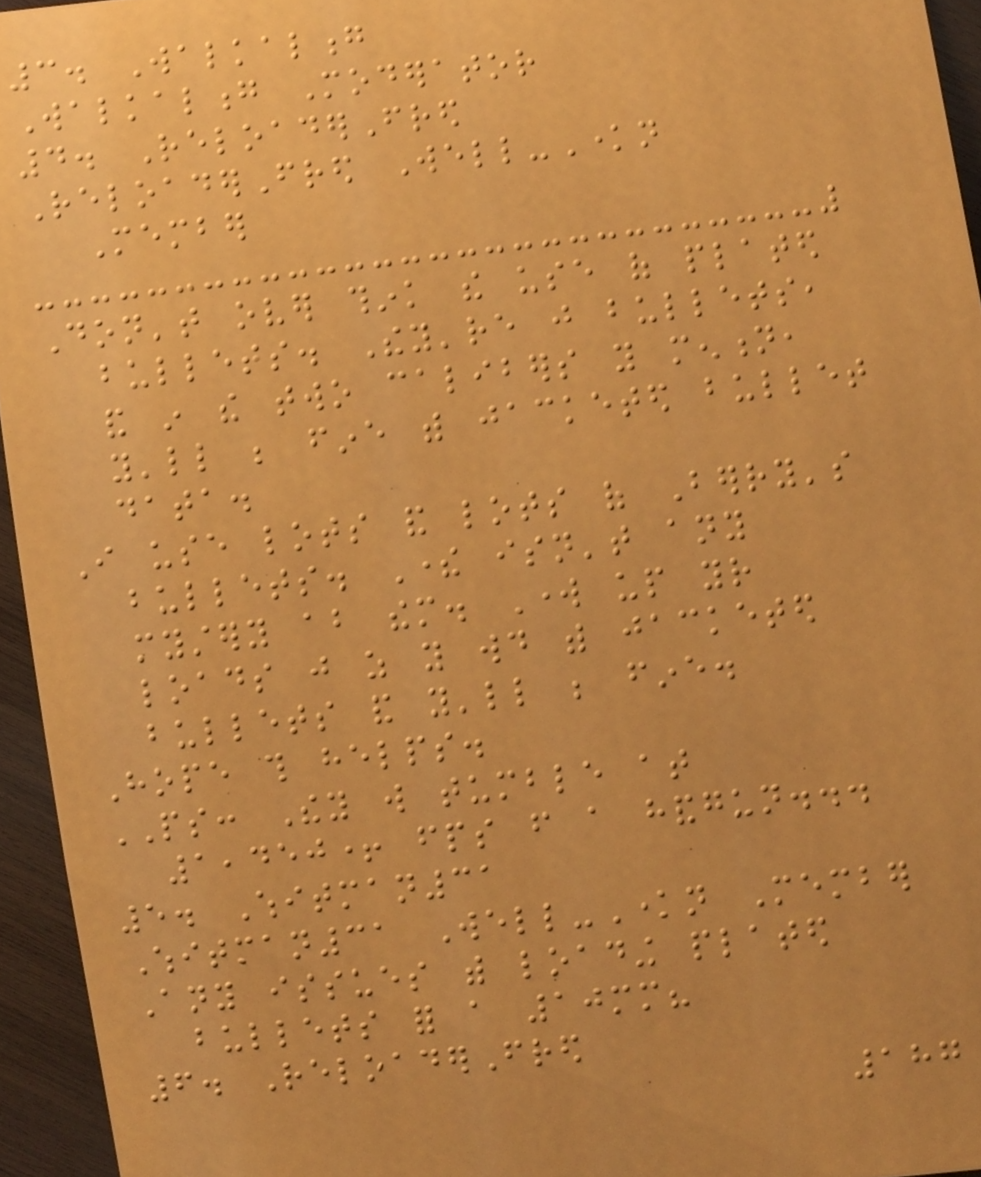3. Walkalong
Walkalong Moderator
4. ReloaderFred
ReloaderFred Well-Known
Member
Don't over think the use of plated
bullets. They're just bullets,
and in the two calibers you mention,
you'll be fine with jacketed bullet
data.
I use lots and lots of Berry's
bullets. There isn't any
mystery about them. Work up your
loads just as you would with jacketed
bullets and you'll be fine.
Hope this helps.
PS: They will tumble at
1,450+ fps from a handgun...
5. Whitman31
Whitman31 Well-Known Member
Any issues with loading plated
bullets for a 10mm?
6. ReloaderFred
187
